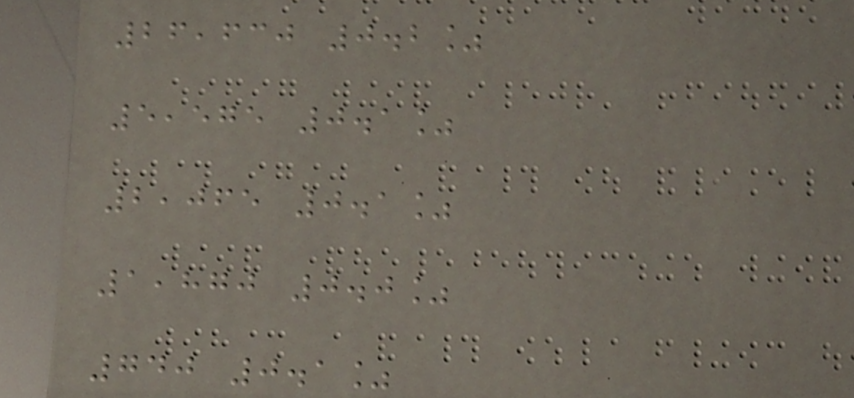26,630 0.2%
5,575 0.1%
2,065 0.1%
1,870 0.0%
740 0.1%
